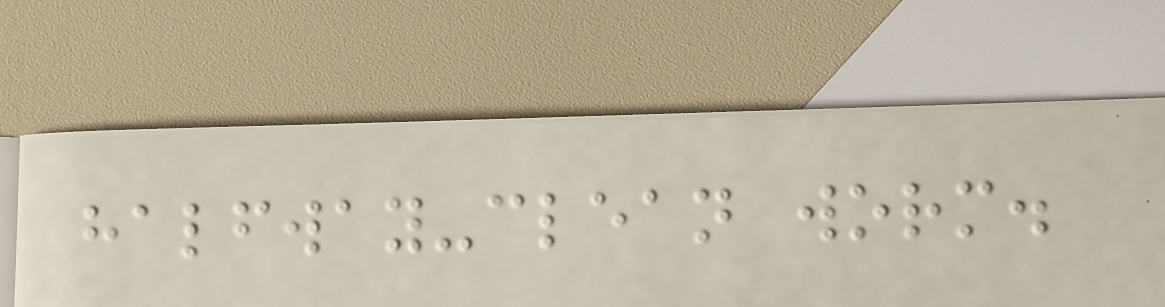halfway-clean worm.
